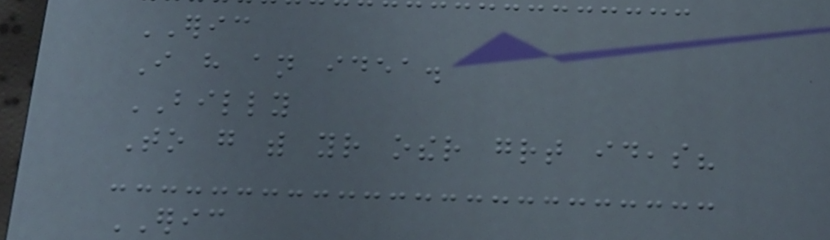ERIC
I have an idea.
BILLY
To go with your other great ideas?
ERIC
